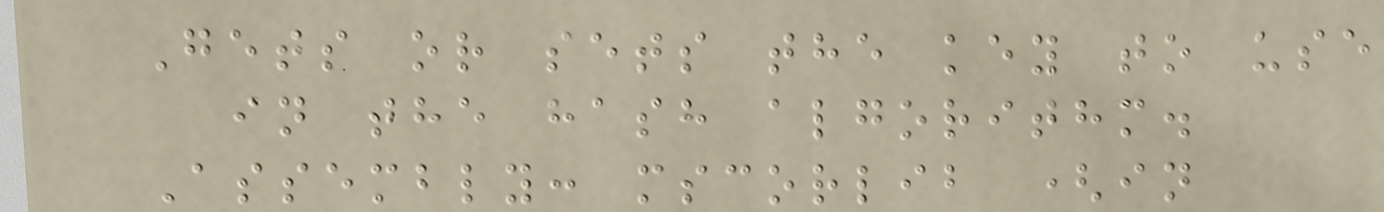Gets or sets the key to use
in the hash algorithm.
Assembly: mscorlib (in
